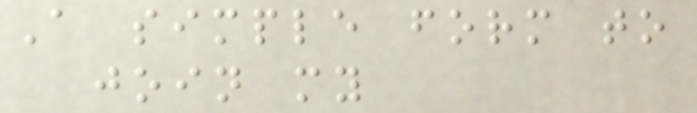A simple form to
join my
